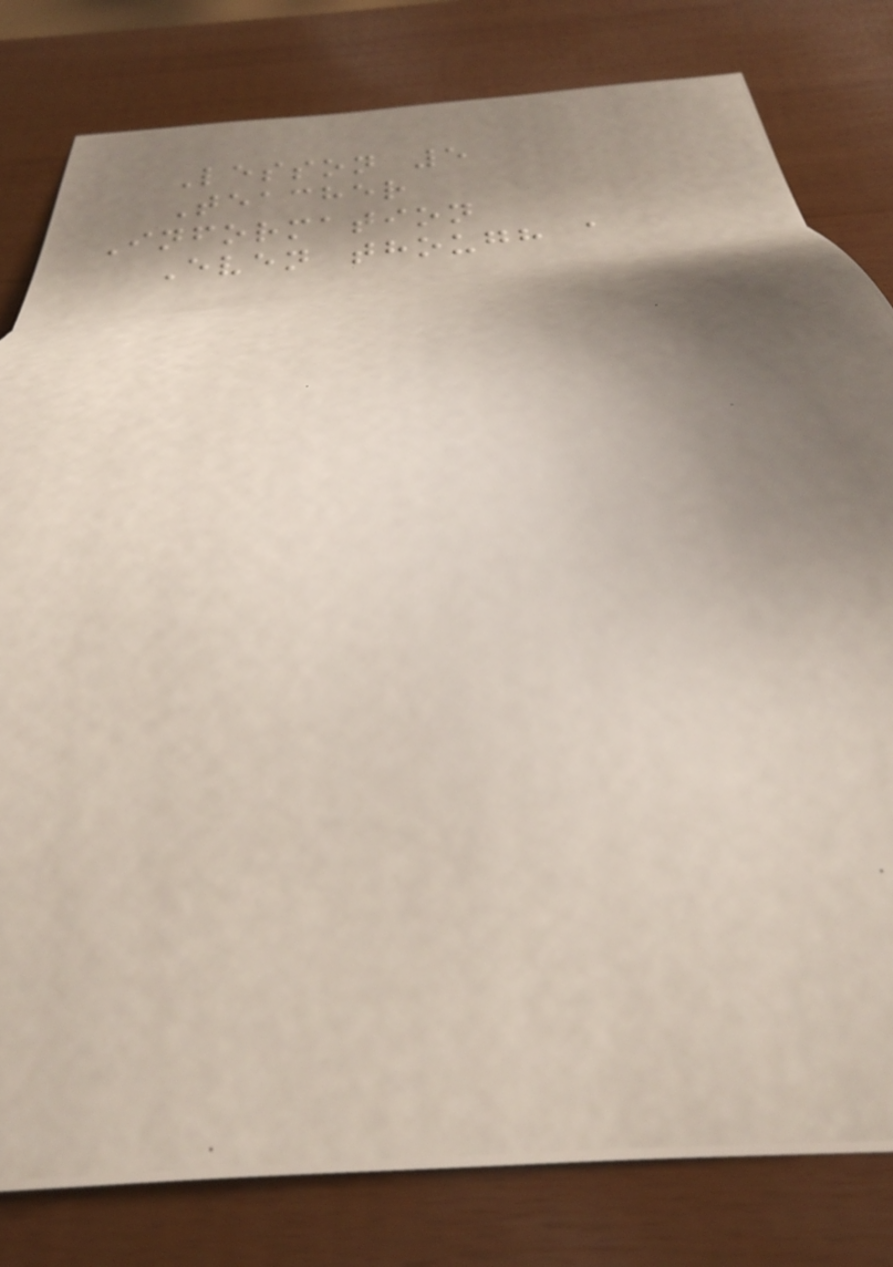Lesson 5
Teacher
Information
Even though a
